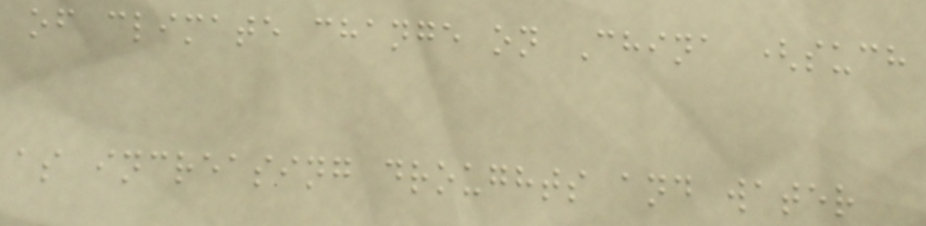of climate change on China (such
as increasing droughts and water
